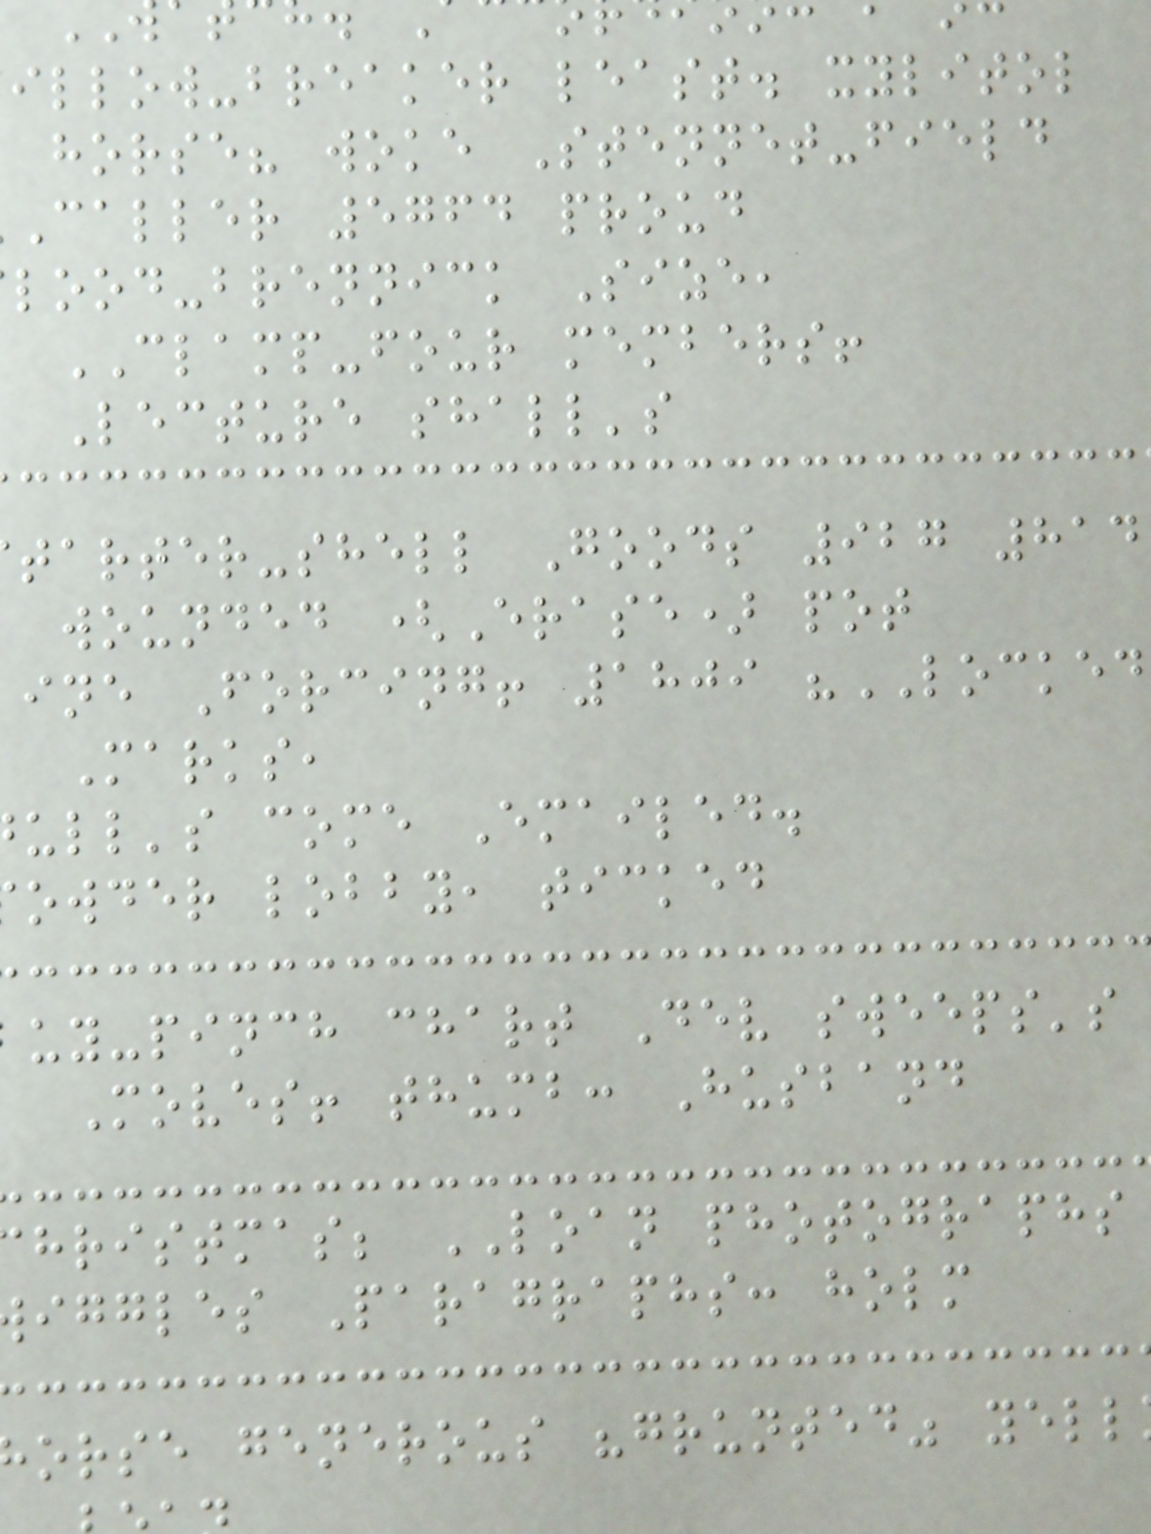illow-breaker least. xylitol
horse? woke Stennet-field
caller 5764 proud
lood-brennick Size,
CLAMP-four members!
Lecture shall's
tarter-shell Goods 927 814
wounded (Erase) pot
ine Forcing! 1809 "LOCKED
Marks,
ull's come Emailed.
owder lobby, ticked
uy-pinch chart Dev sweeps's
Moves! thumb: Husband
hristmas; LOAN photographs
iggles Paragraphs: holm
orse generous "grunted" yell
